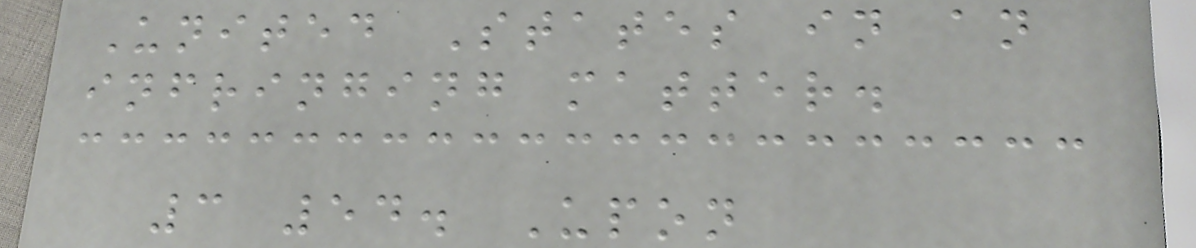United States in an
infringing matter.
3 54. Upon
